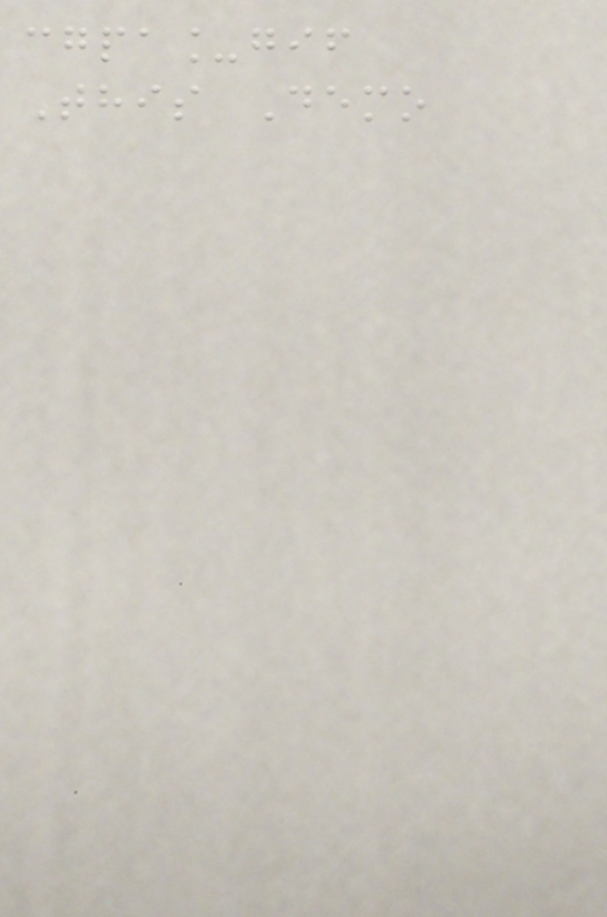cgpa_gif
This Demo
